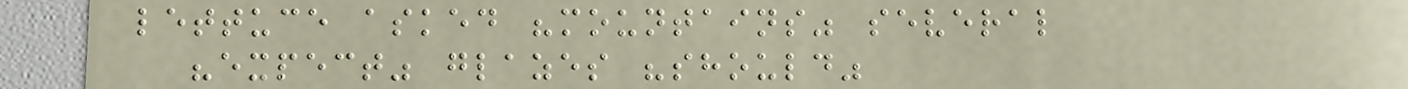lettuce asked "mountains" several
"expect" glazes "should"
